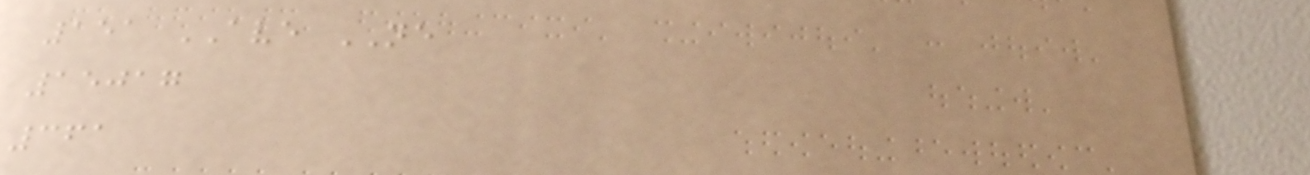151 AVE NE
15017
361
